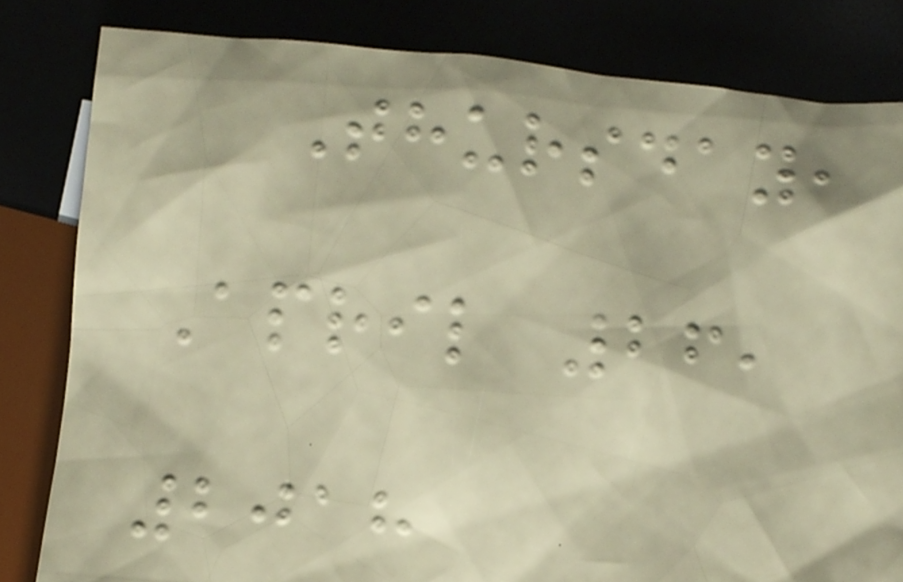Thursday,
April 26,
2018
